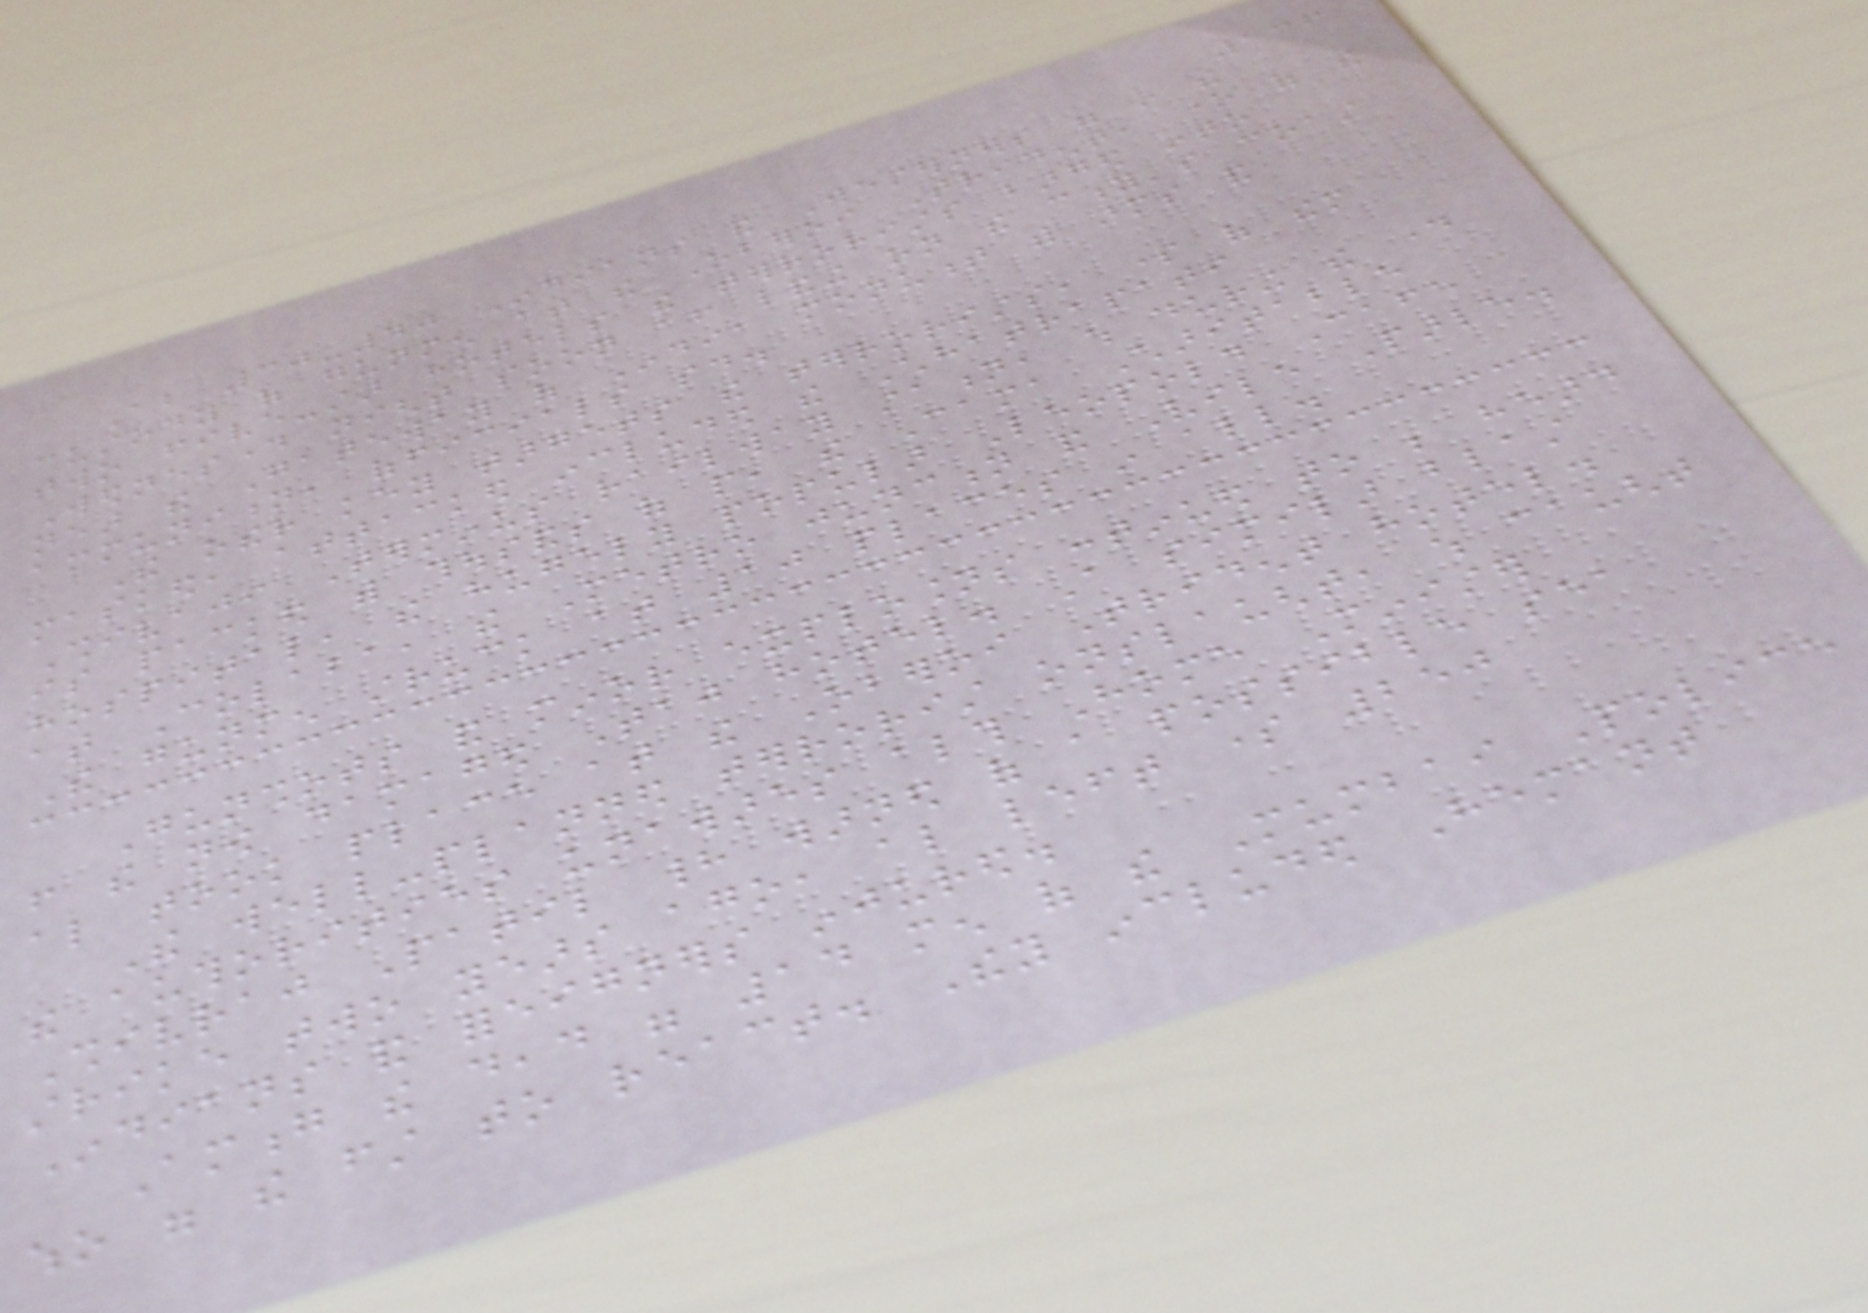136
About 30-40 Indians and Westerners were in the
custody of gunmen at the Oberoi Trident, one of the
two five-star hotels the terrorists barged into
Wednesday night soon after landing on the city's coast
near the Gateway of India monument with arms and
ammunition, officials said.
The other key targets the terrorists, some of them
masked, attacked included the Chhatrapati
Shivaji Terminus railway station, which during the day
is packed with thousands of people, the Cama Charitable
hospital, the hugely popular Leopold Cafe
at Colaba, the Metro junction and Vile Parle.
The gunmen struck at 10 places in all.
Gunshots and minor explosions continued to be heard
from the now damaged Taj hotel. A similar blast
also took place at the Oberoi Trident hotel.
The well-planned terrorist onslaught, which caught
the authorities unawares although Home Minister
Shivraj Patil had warned of a possible sea
strike two years ago, also left some 250
Indians and foreigners injured.
Among the dead were 14 men of the Mumbai Police
who were the first to react. They included Hemant
